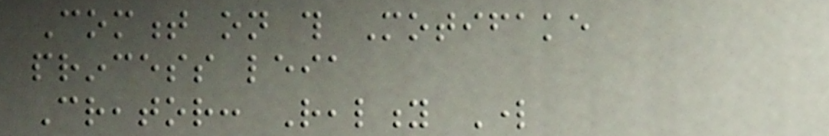Comment on this Motifake
princess leia
Creator: Reality Lord
